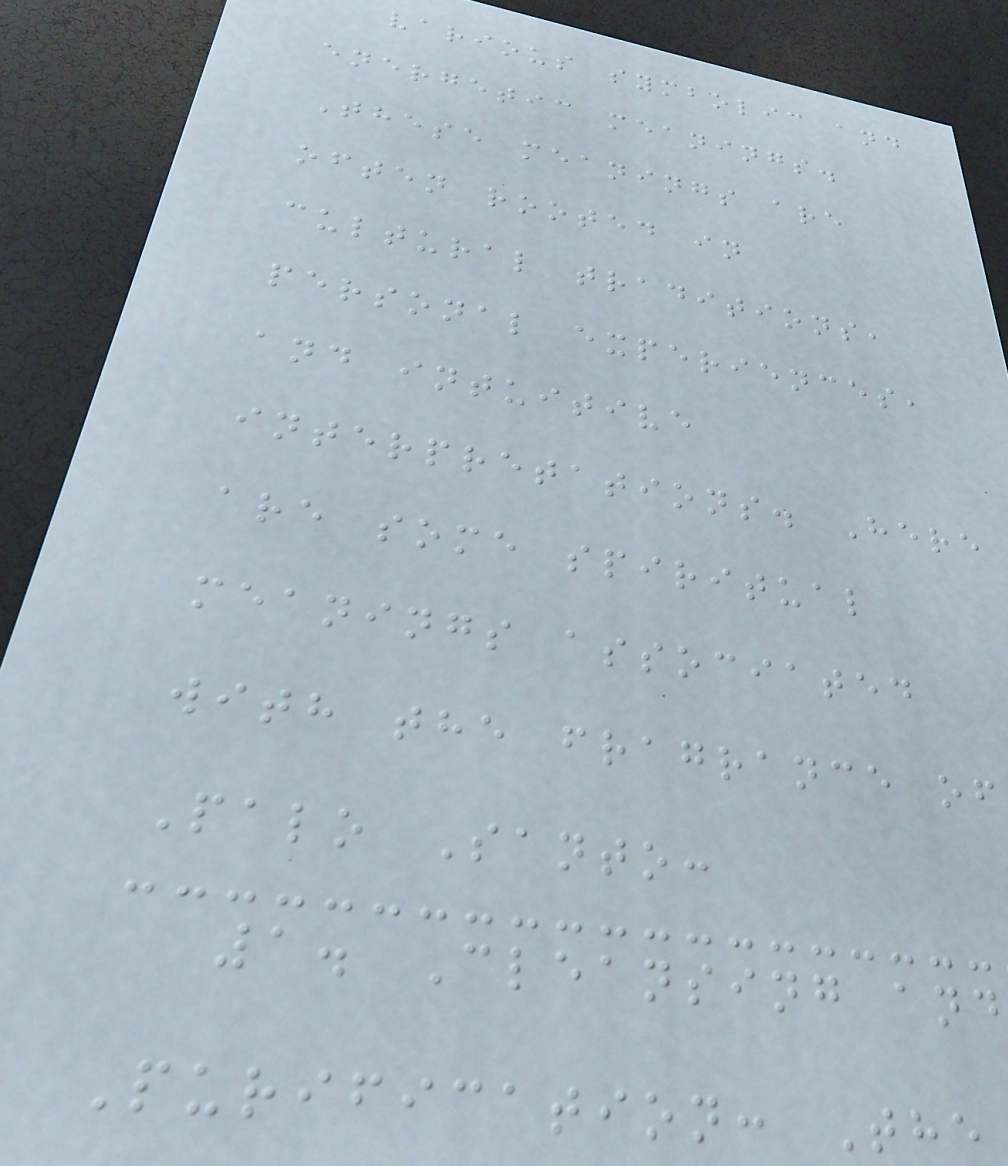various symbolic and
energetic meanings.
These meanings are
often rooted in
cultural traditions,
personal experiences,
and intuitive
interpretations. Here
are some spiritual
meanings associated
with the fragrance of
Palo Santo:
1. Cleansing and
Purification: The
